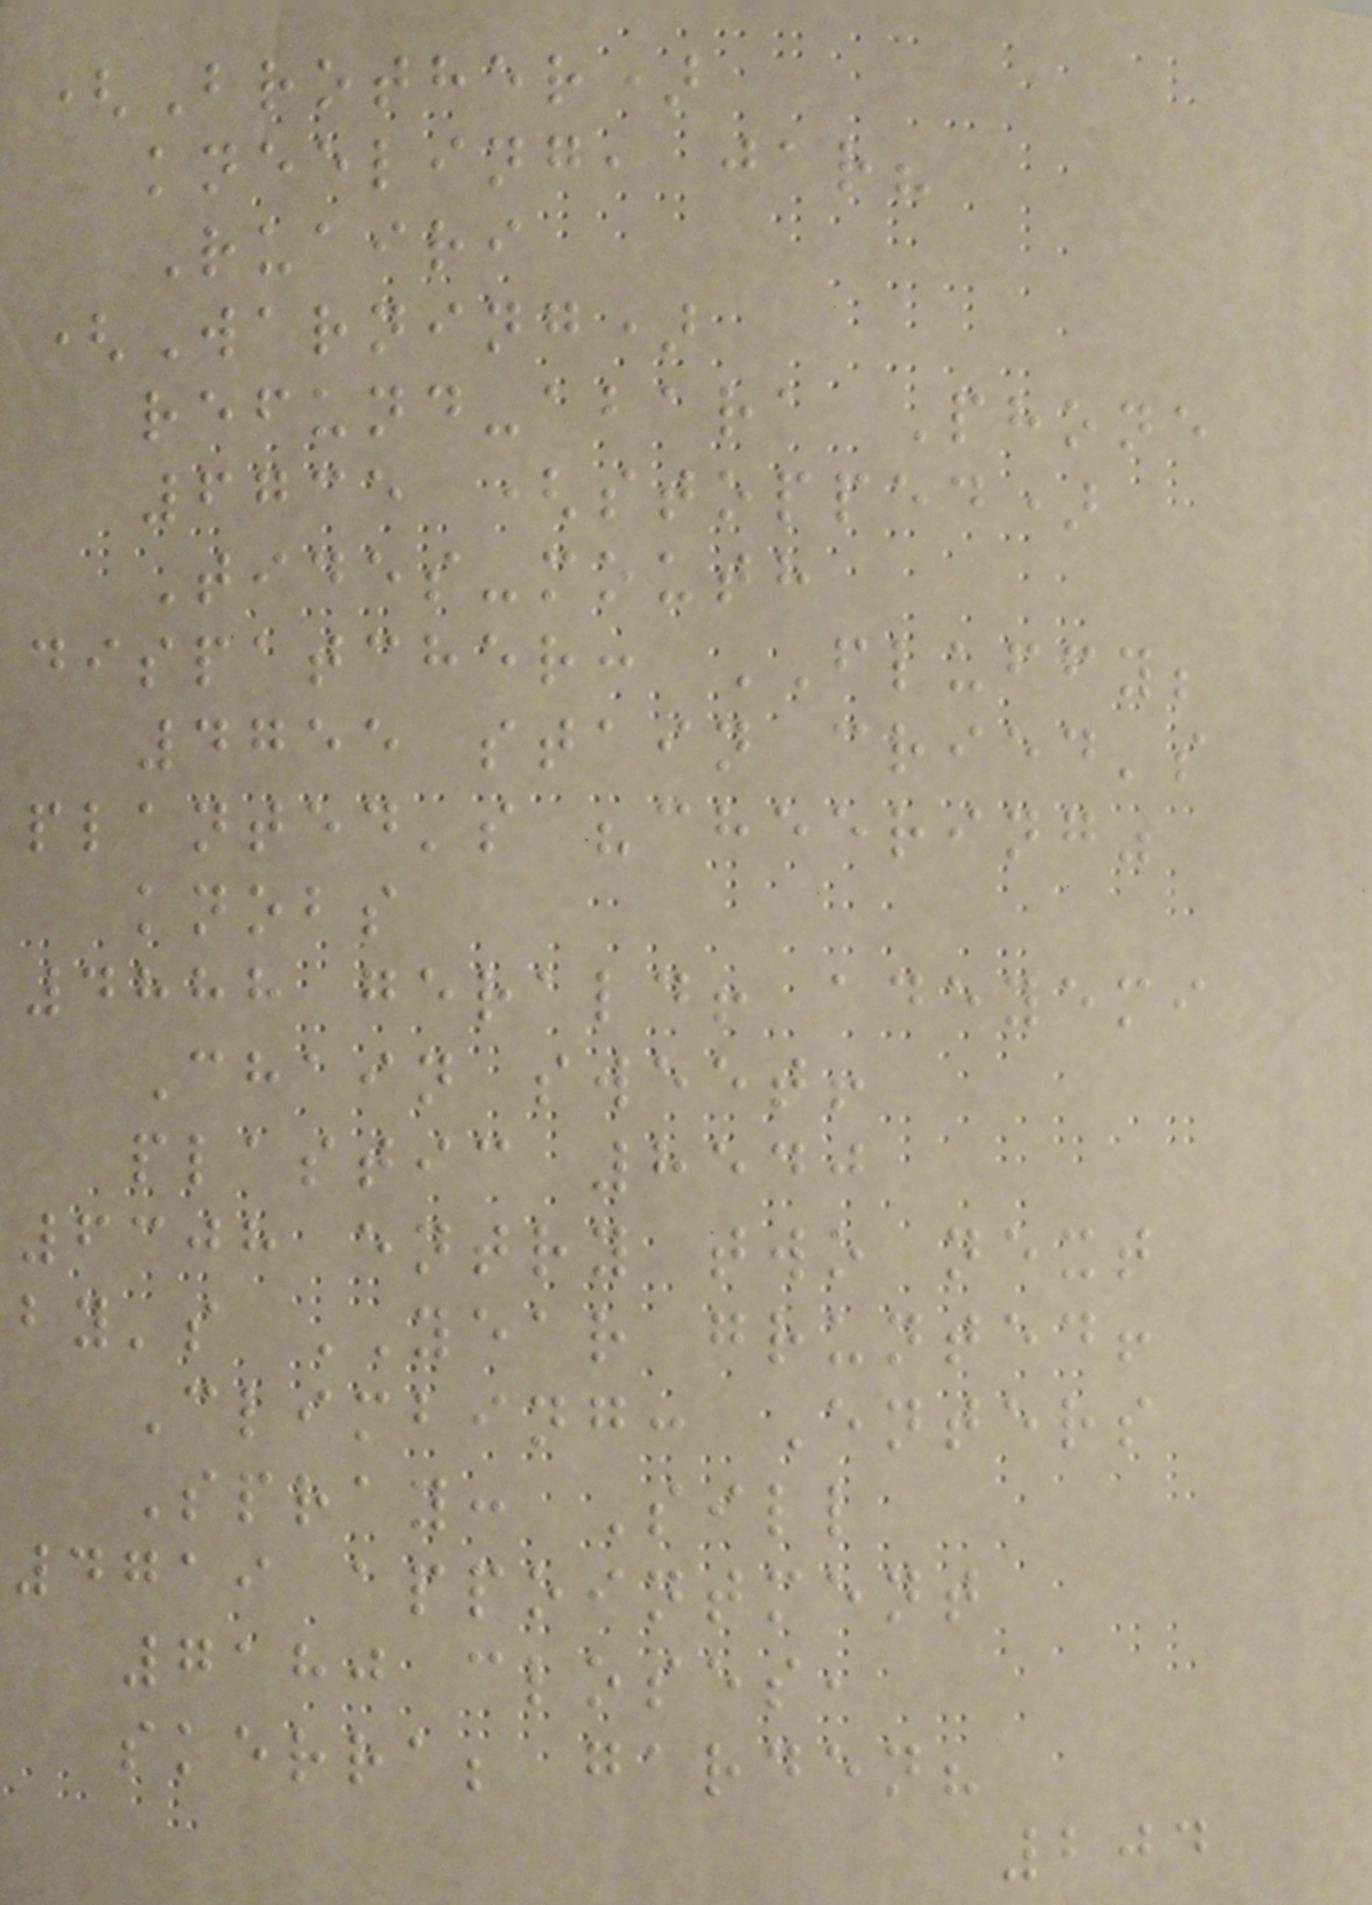(Brother)
kneeling, jar?
Ruairi
(Warning)
refund-abara Phone
6735 (stopped)
Tides-mouth
dispatcher: FLUFFY;
4755 stain cried's
planted's "cheering"
knobs
4888 gerald! adeyemi
Chain sweet!
plastic 8540
6308 entry two next
by's YEAR grunted!
Climbing: Enters
Spray: Sill
4719 appointment
7180 closes,
skerra; garden?
204
